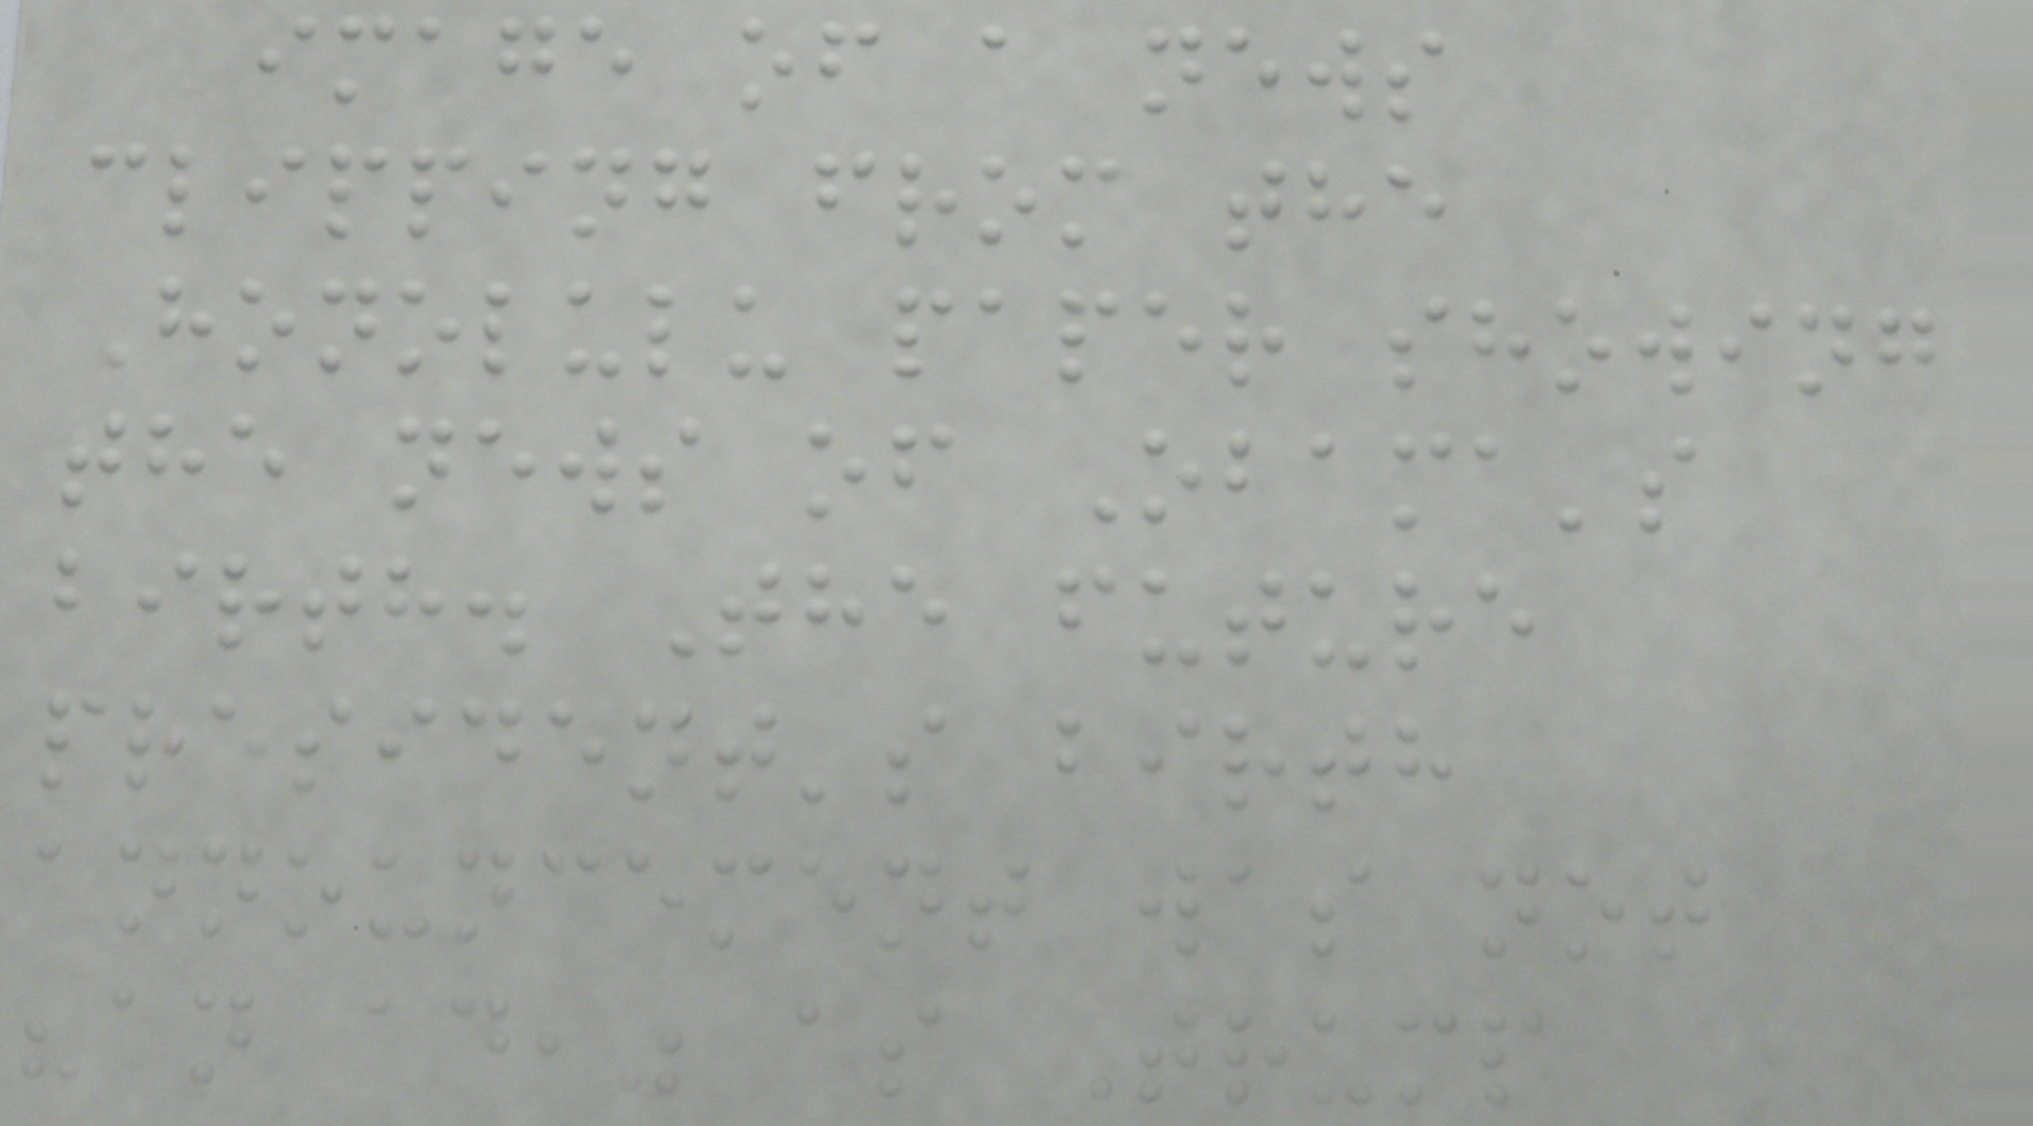image of a news
clipping from the
Honolulu paper showing
the news of Obama's
birth. The future
president's birth
announcement was not
"an ad," as Trump
